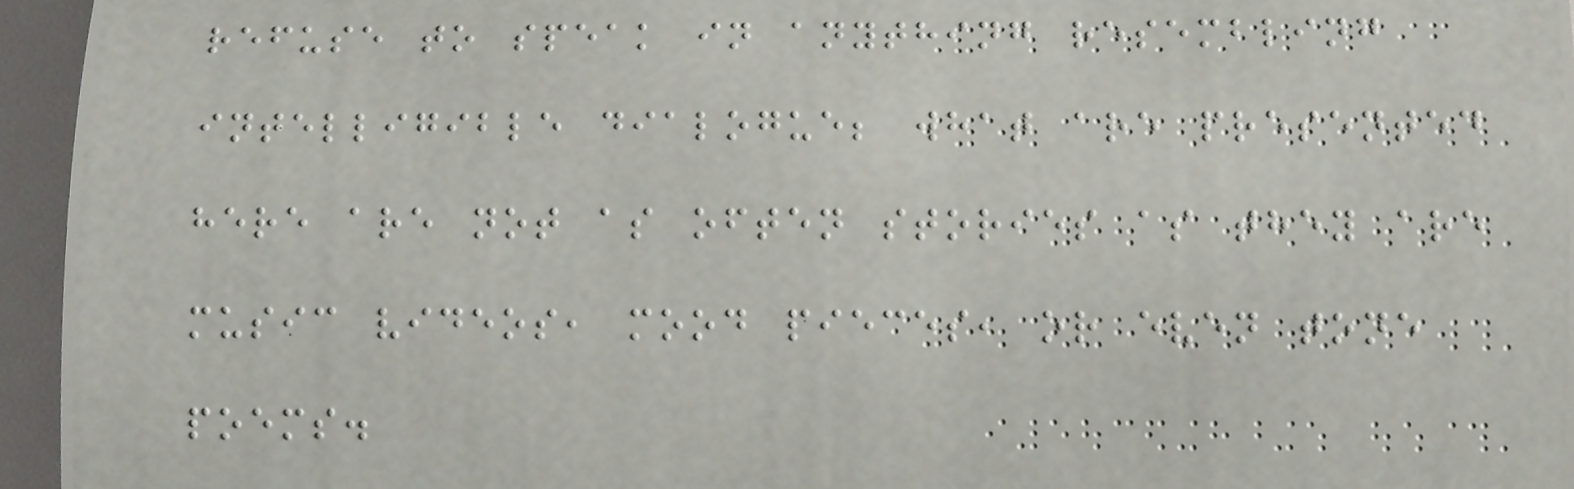refuse to speak in anything resembling
intelligible dialogue; what are presented
here are not as often stories as they are
music videos, mood pieces, or even tone
poems.
